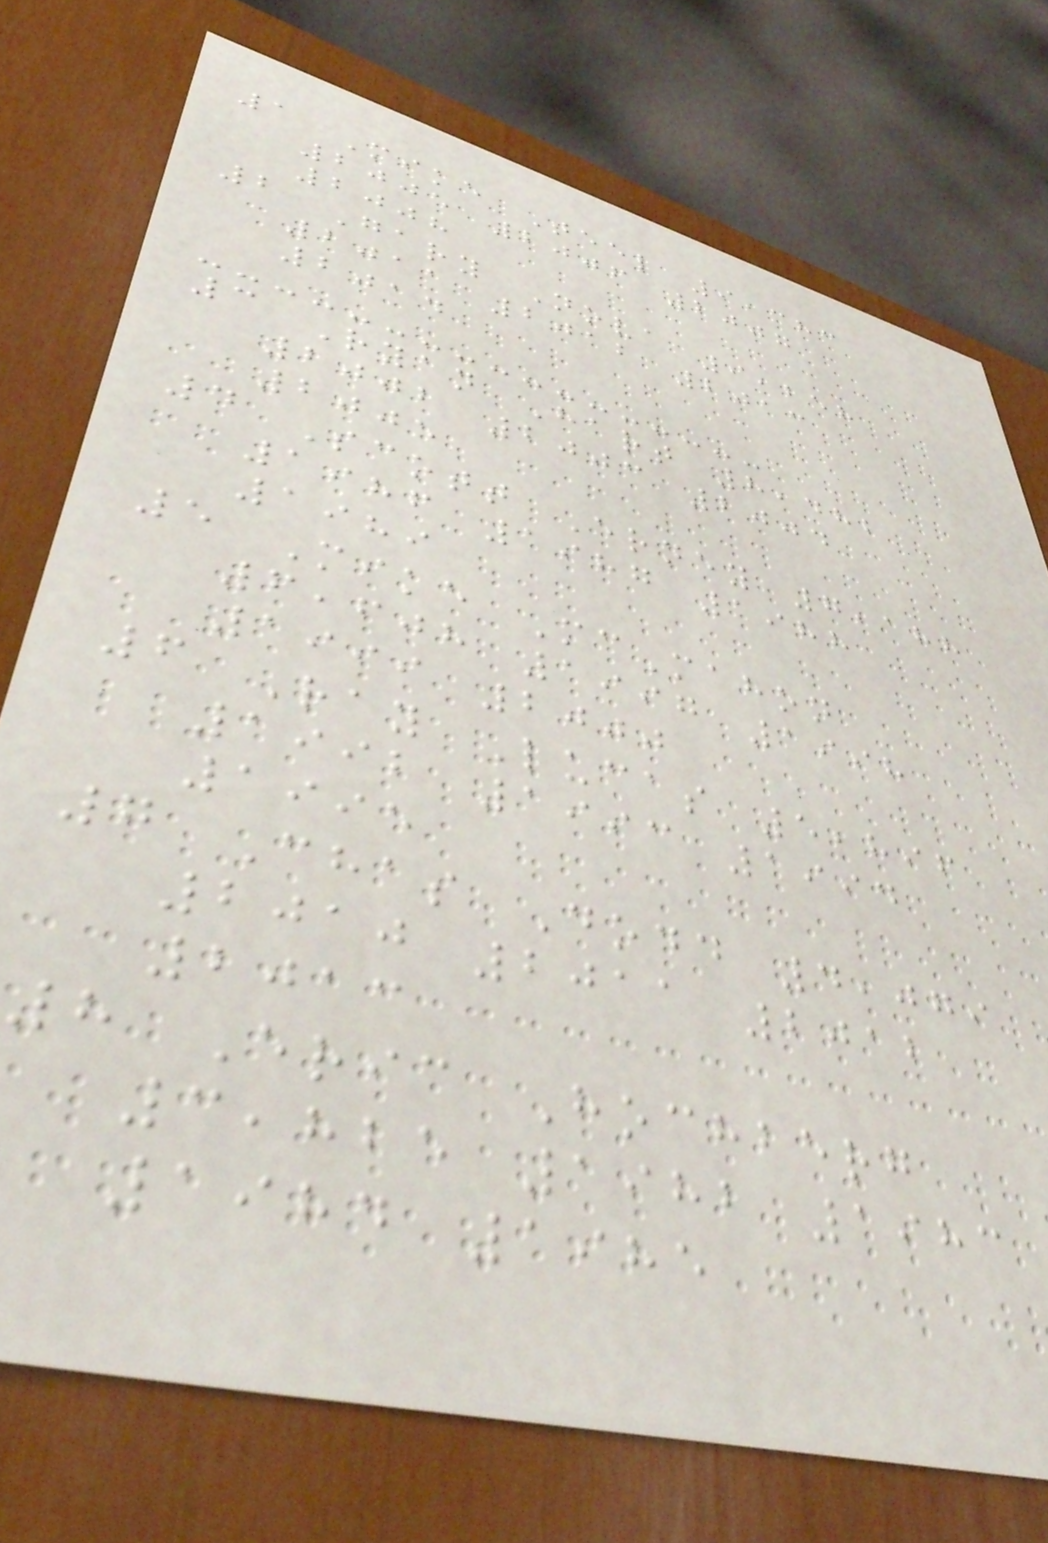1 Mike Teel 9,383
2005 2006 2007
2008
2 Gary Nova 9,258
2011 2012 2013
2014
3 Ryan Hart 8,482
2002 2003 2004
2005
4 Scott Erney 7,188
1986 1987 1988
1989
5 Mike McMahon
6,608 1997 1998
1999 2000
6 Ray Lucas 5,896
1992 1993 1994
1995
7 Chas Dodd 4,079
2010 2011 2012
2013
8 Eric Hochberg
3,825 1982 1983
1984 1985
